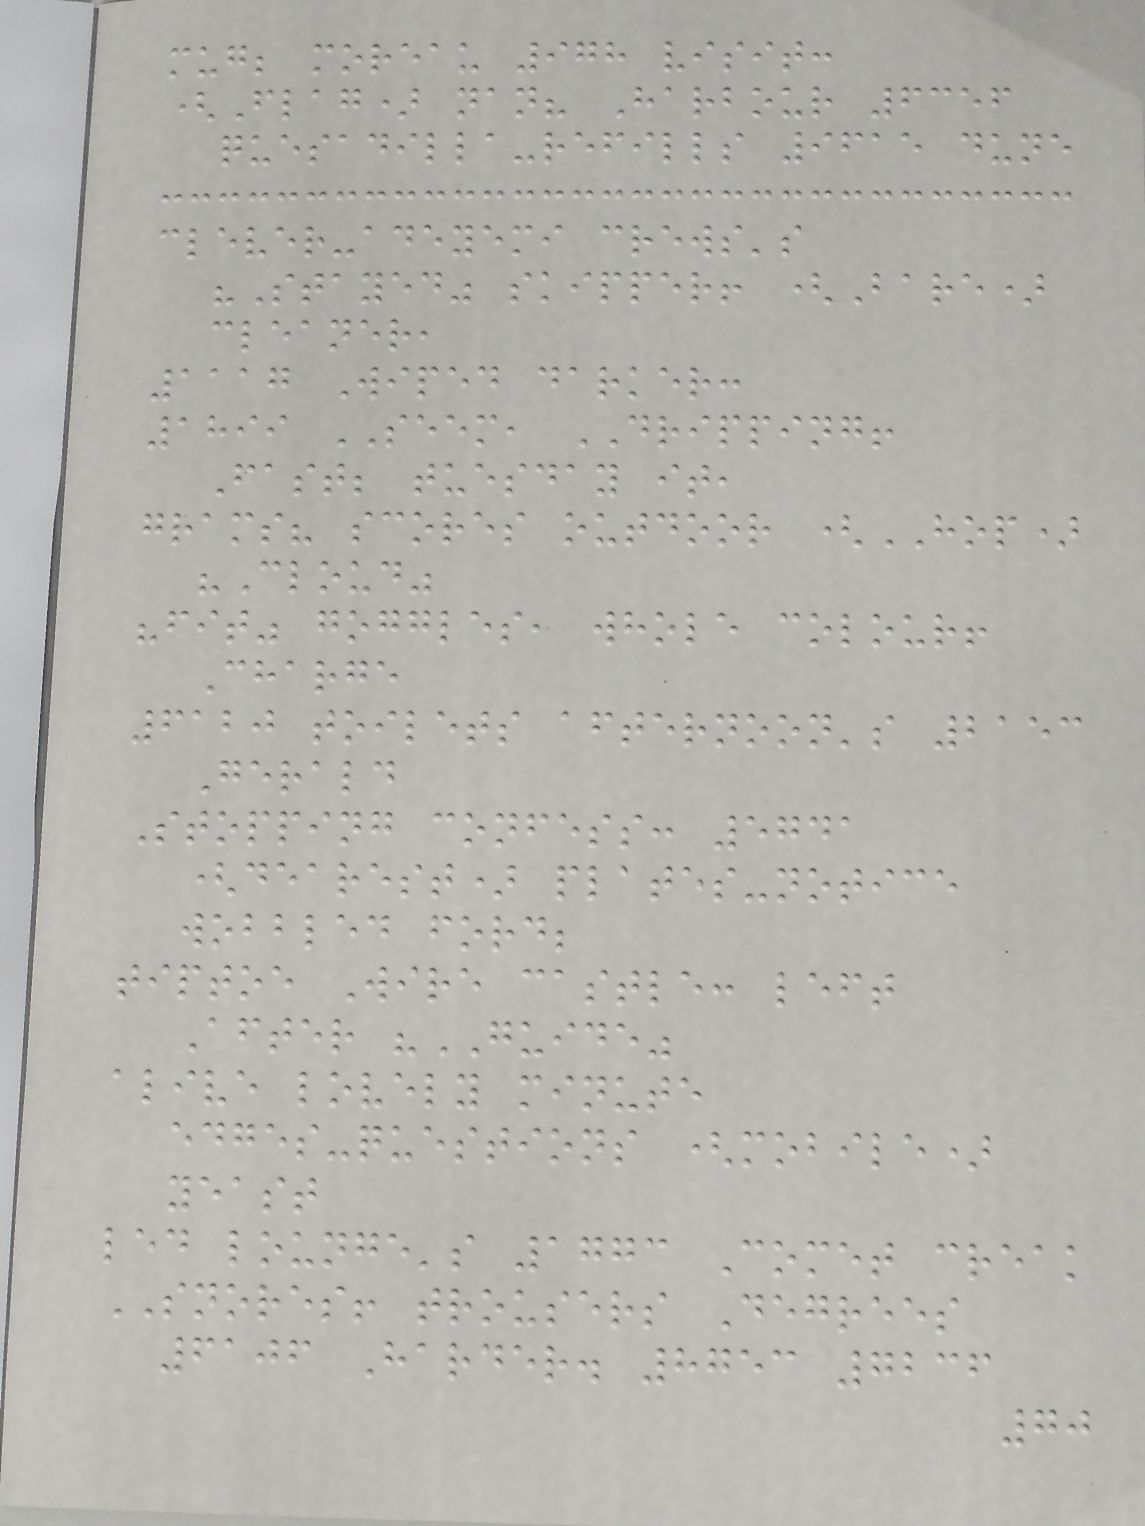mug; moreau 978 visit:
(Flag) nan? Harbour 6356
quesadilla-refills 9615 dune
clever-adeyemi crews's
"Stayed" skipper! (Bare)
cleaner,
1117 Wiped darker:
1899 SEEM, DRIPPING!
Fast; tuesday it,
grams? scores outdoor (HOP)
"Cloud"
"fit" goggles, whole colour!
Charge
6120 toilets afternoon's 2153
Gerald
Stopping confess: 5741
(dearest) plates-notice
wobbled ford;
tiptoe Wire castle: left
After "GUIDE"
alive lovely minute
edges-questions (mobile)
yeast
led lounge's 1773 Comet creak
SNORES! trousers Degrees
6106 Harder. 8753 7236
70
